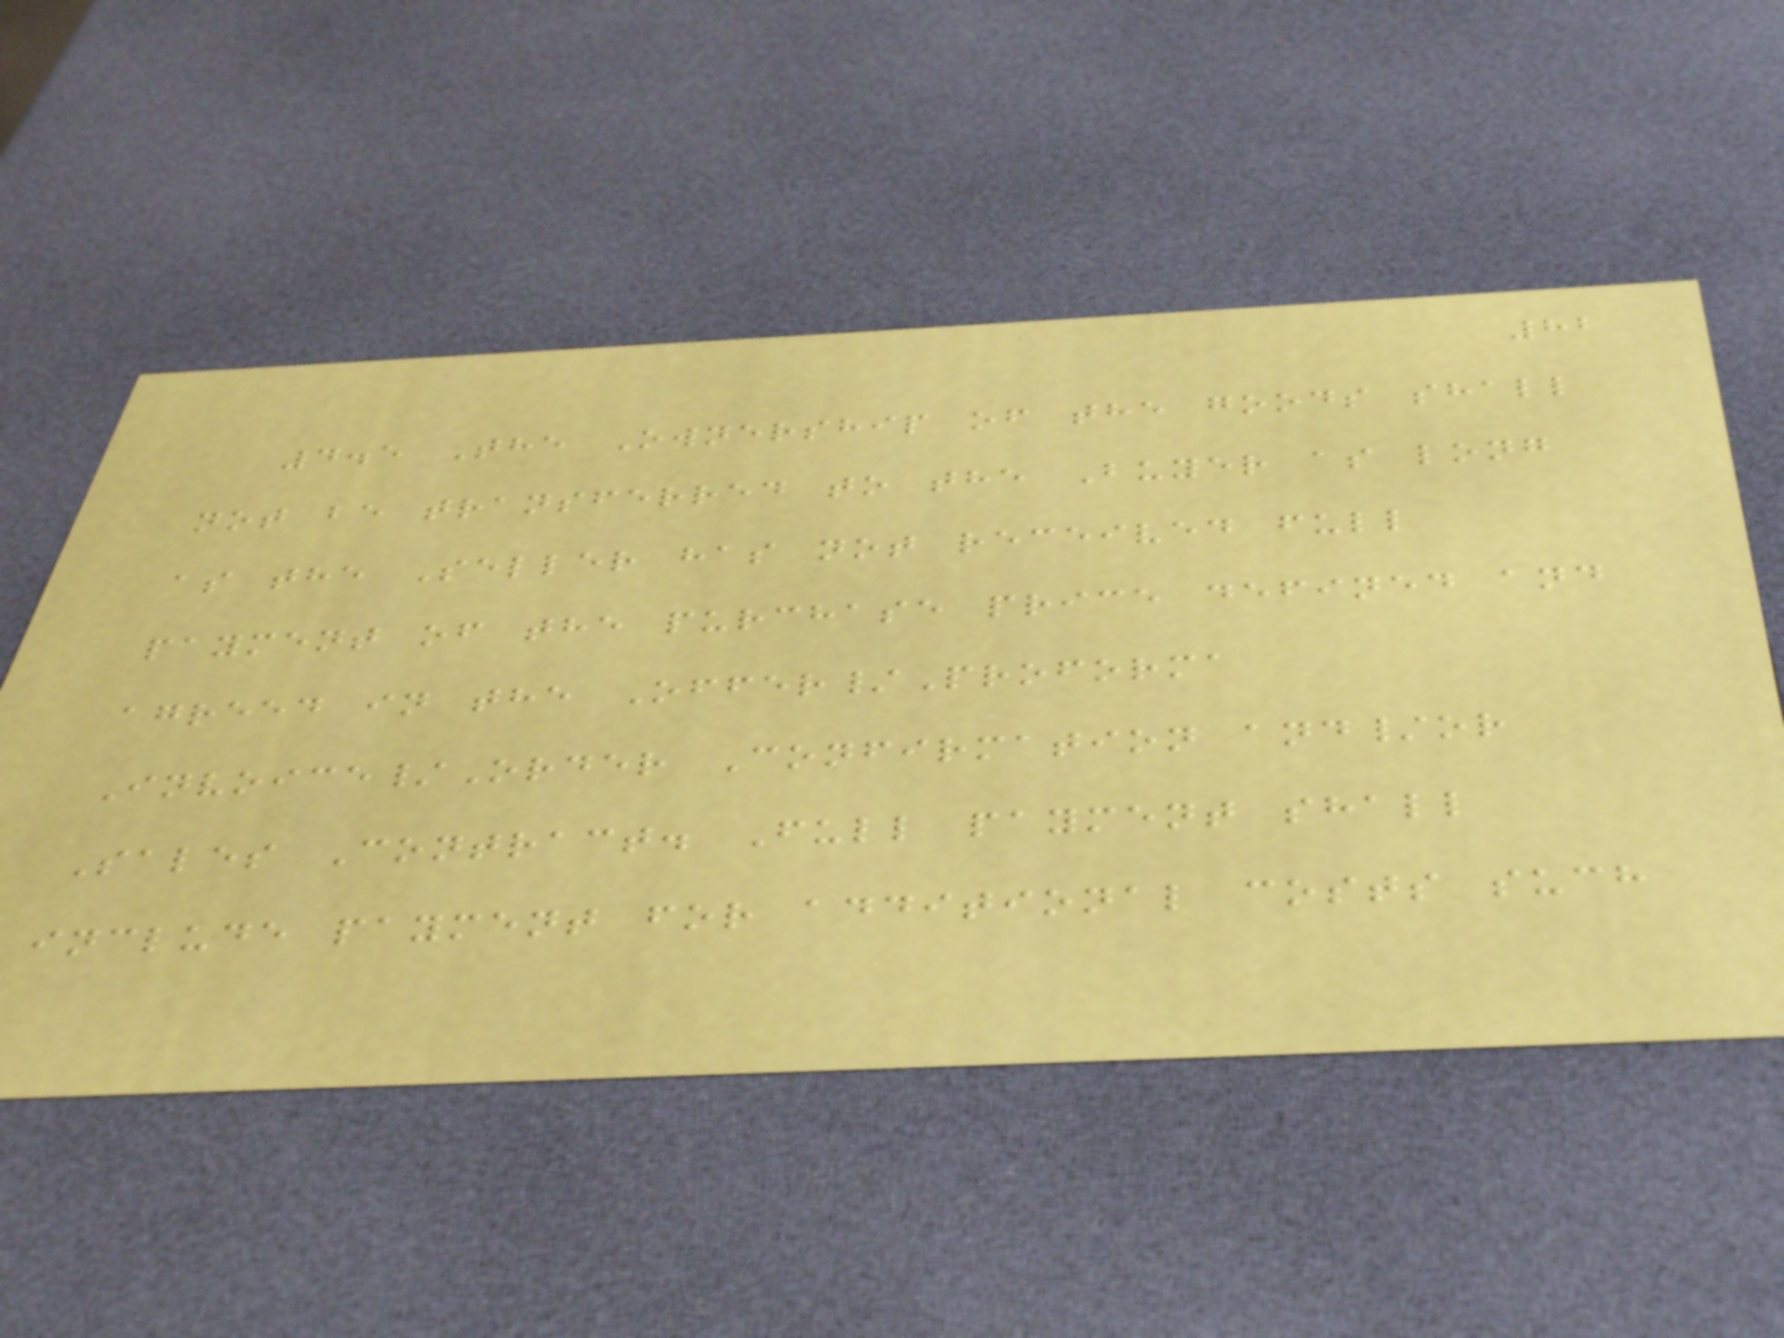82
4.5 The Ownership of the goods shall
not be transferred to the Buyer as long
as the Seller has not received full
payment of the purchase price defined and
agreed in the Offer/Proforma
Invoice/Order Confirmation and/or
Sales Contract. Full payment shall
include payment for additional costs such
